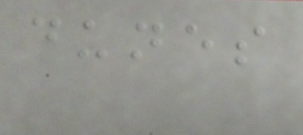dunes
